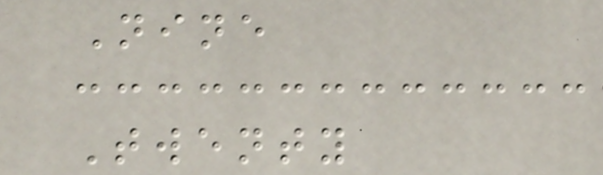Nine
Twenty
